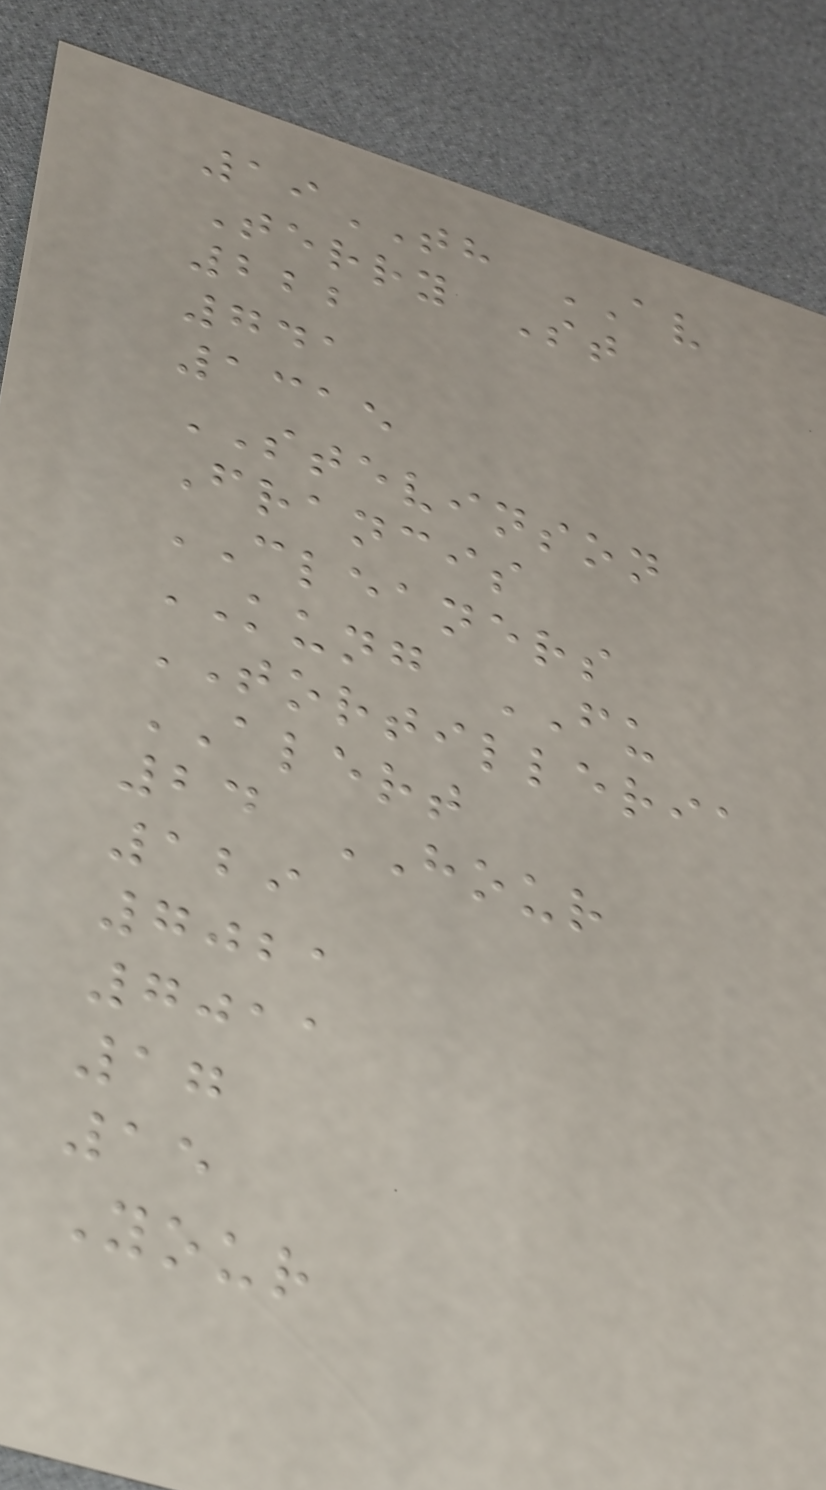19TH AV
Terry St
222
741
1315
STEVINSON
Francis
CLEANERS
KUNG FU
TORTILLERIA
ALERT
24 HOUR
129
7021
7011
17
15
Your
